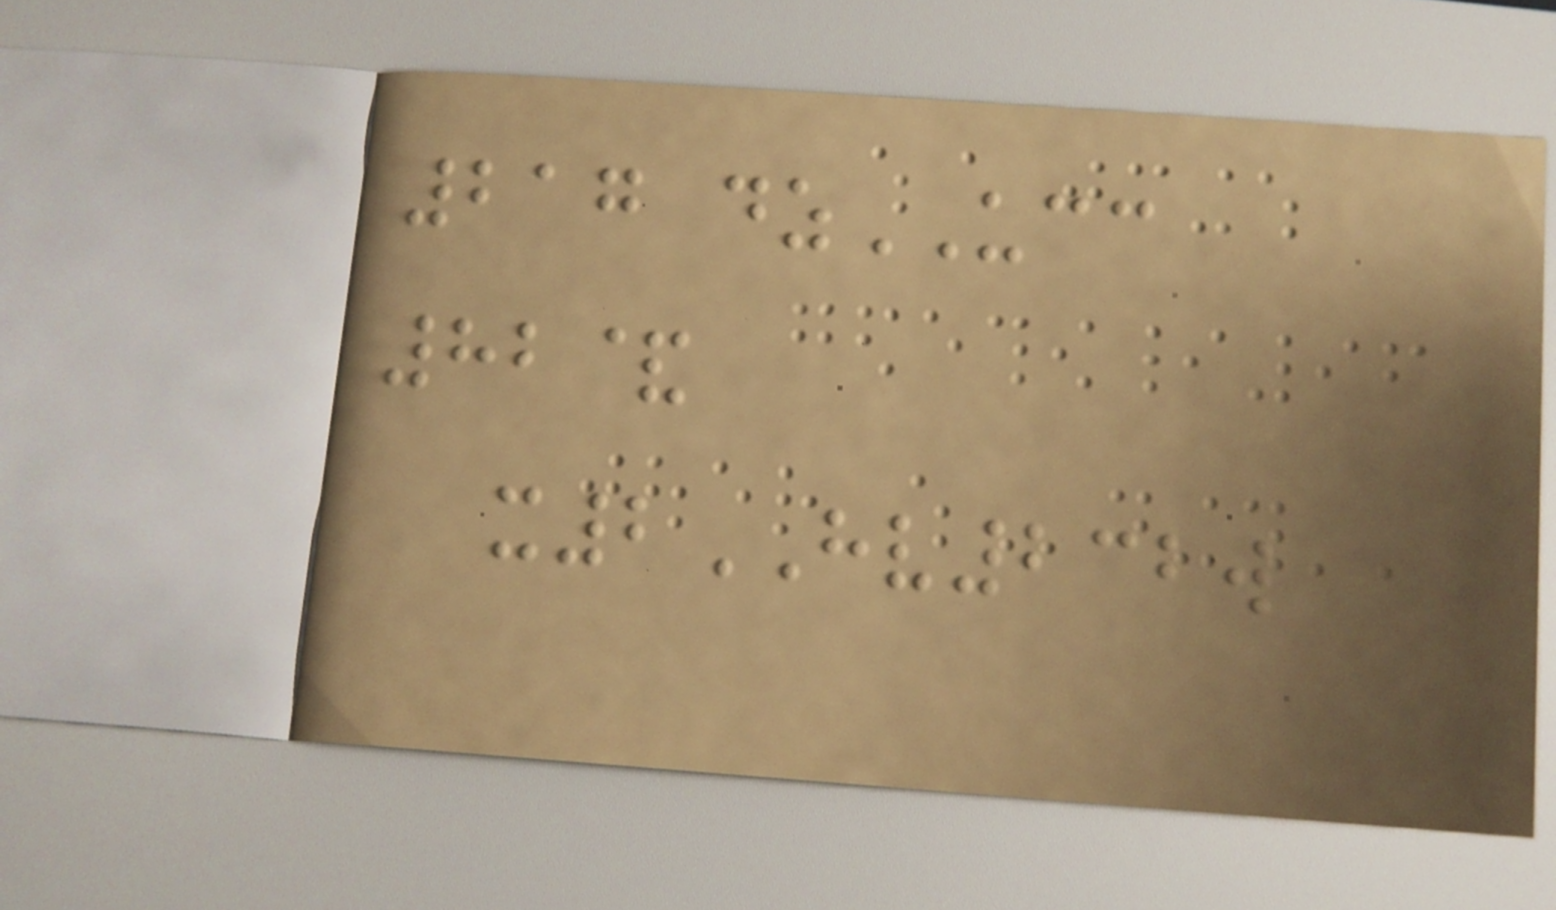217 dzUCC
82&
x2HV232w
